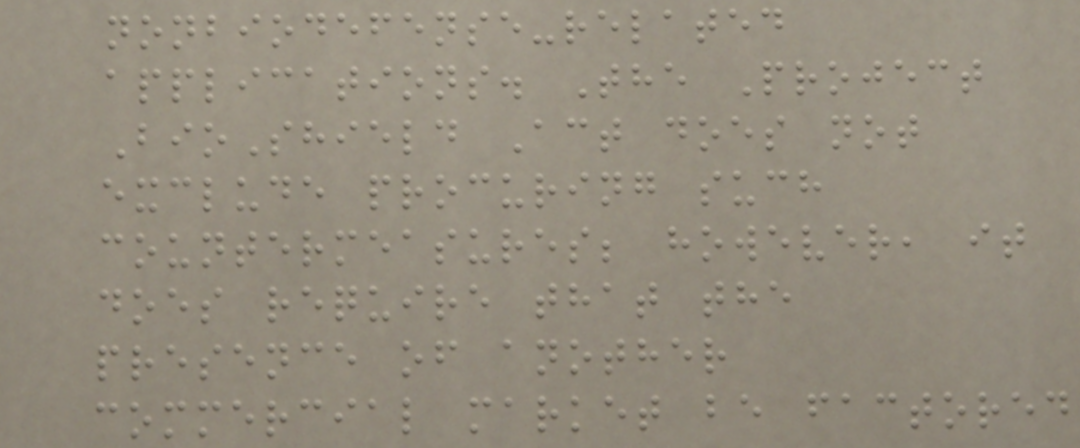nonbiodefense-related
applications. The Project
BioShield Act does not
exclude procuring such
countermeasures; however, it
does require that the
presence of another
commercial market be factored
